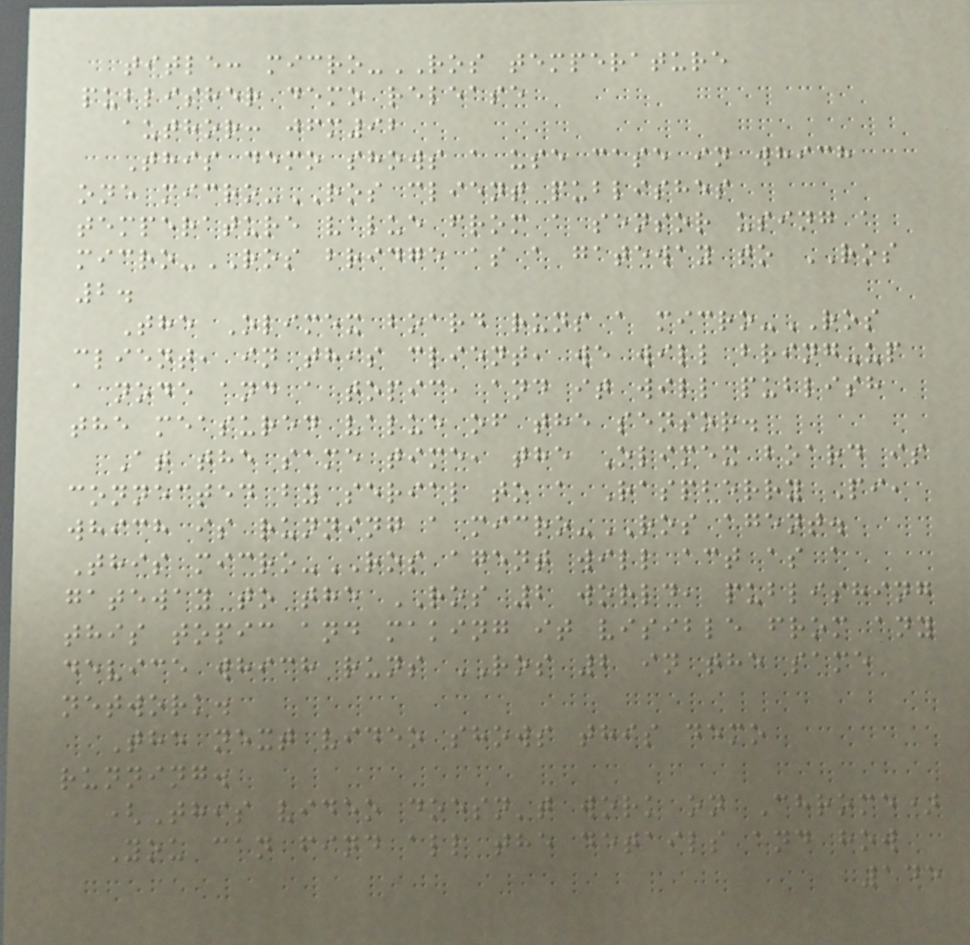title: micro-ROS temperature
publisher demo release
author: jfm92
This demo shows a use case in which
one micro-ROS client publishes
temperature value from a sensor using a
micro-ROS bridge as a gateway to ROS
2.
The Olimex board runs a micro-ROS
client, in this client, we will bring-up
a node and a topic, and it will publish
the measured value of the sensor.
At the same time, the Olimex board is
connected by serial to a Raspberry Pi,
which is running a micro-ROS agent.
This micro-ROS agent will act as a
gateway to the ROS 2 world, publishing
this topic and making it visible from any
device which runs ROS 2 in the same
network.
The next video shows this demo
running.
(This video doesn't work on Chrome)
You can find all the details and how
145
